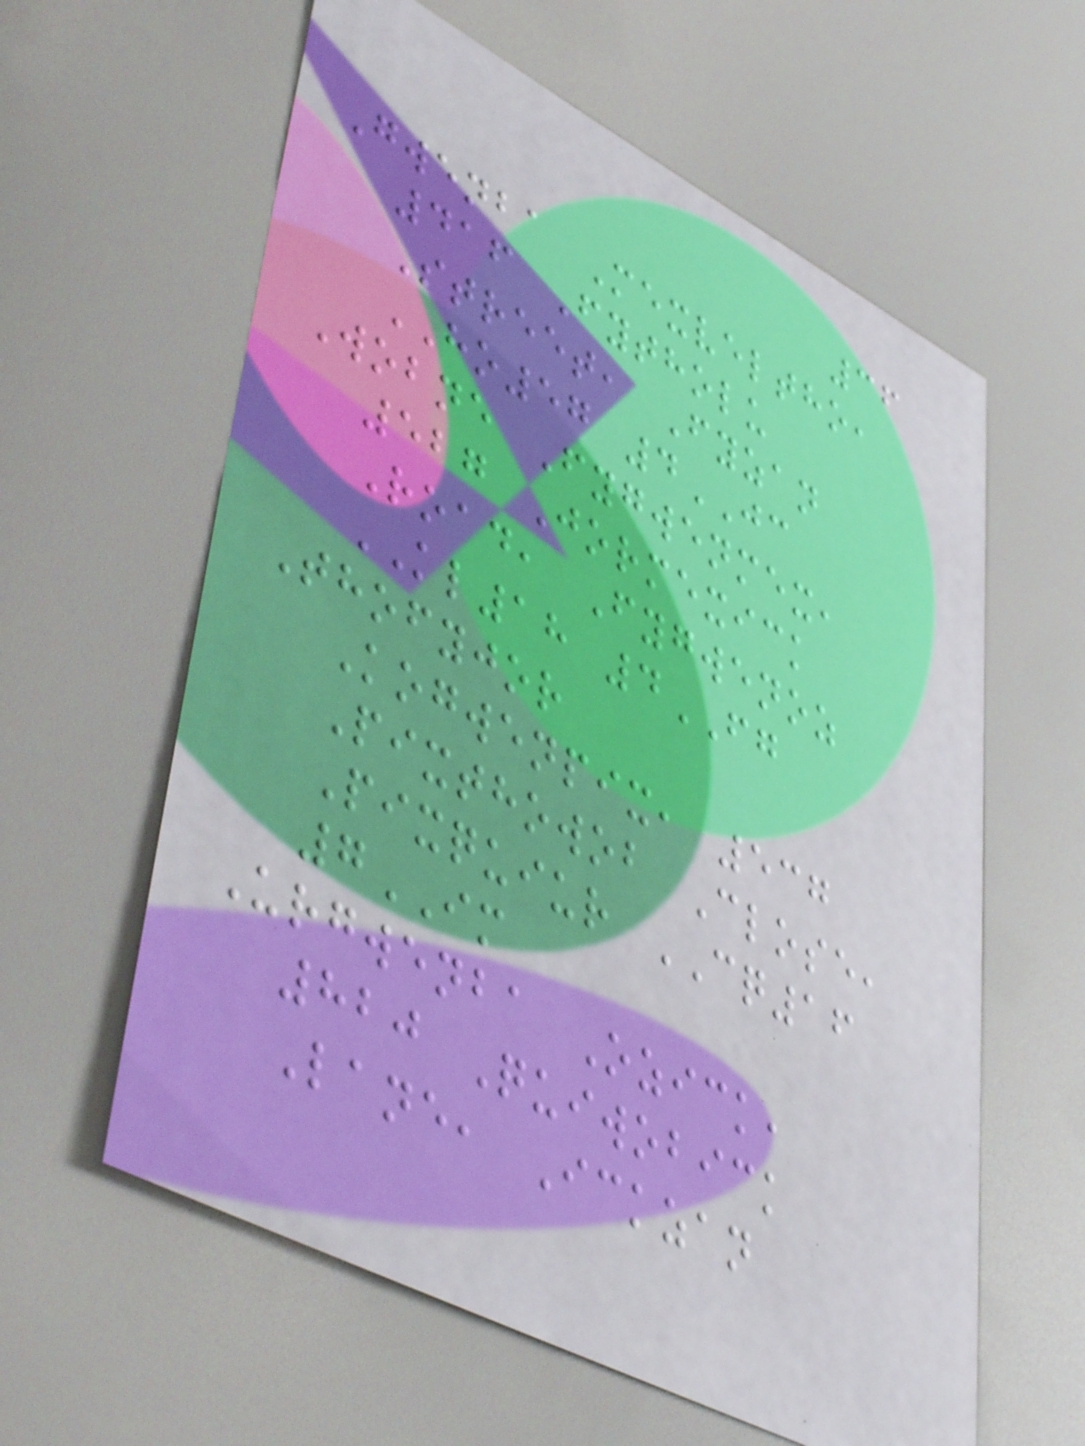36
Gwenba Mexveltho,
416 Fytholu
Street, Fyzan
HO57 4JC
Wobne Fygwenmex,
527 Jormexick
Road, Fygwenoz
KL18 4FG
Thofyjor
Kogwenpix, 537
Pixthowob Close,
Pixquiur CQ16
7IM
Urgwenba Ozick,
820 Quiwobick
Lane, Ickzan
